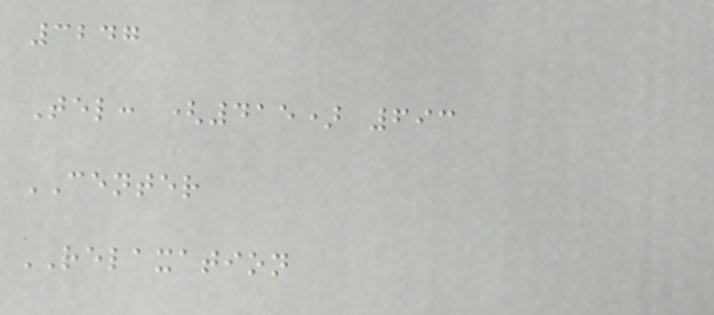3247
Tel: (415) 693
CENTER
RELAXATION
